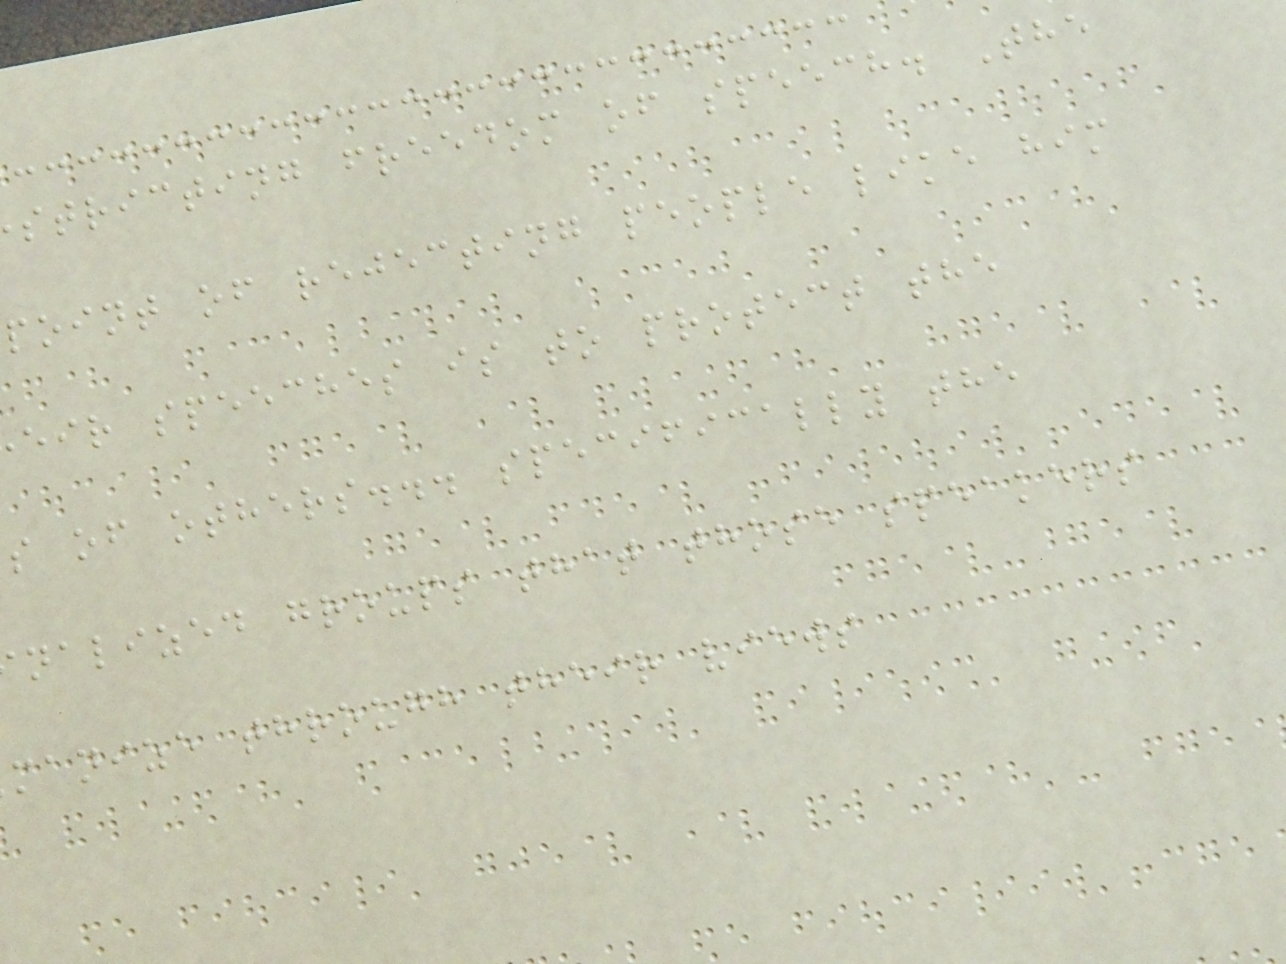stricting freedom of speech. The
point of rejecting people like him
eir speeches is to protect the
s of others... specifically the
nalized groups that those speakers
manize through their views
